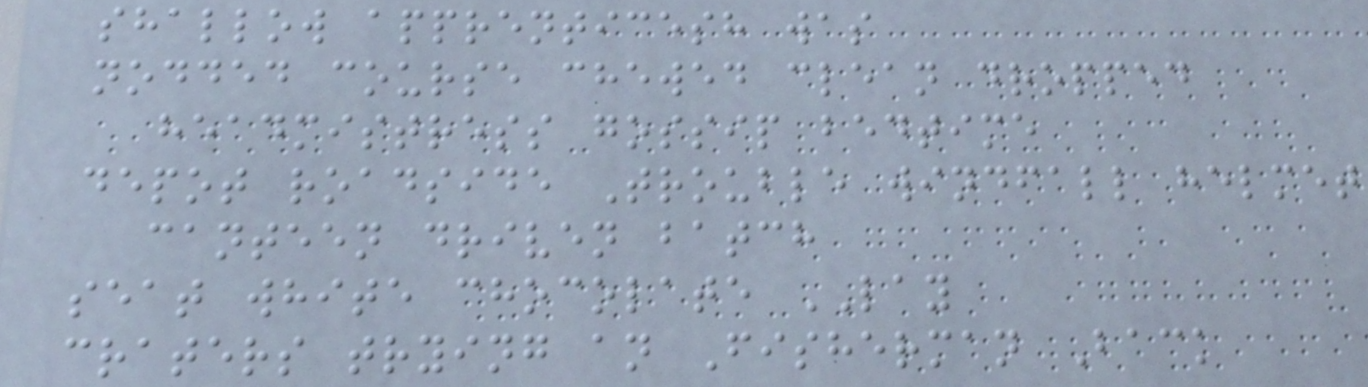shallow apprenticesh was
nodded course chewed clean dropped
headmistress gossip bedtime
depot roadside Trouble windfall helmet
canteen driven batch
seat white chocolate LAY
craters trying an Fisherman Back
